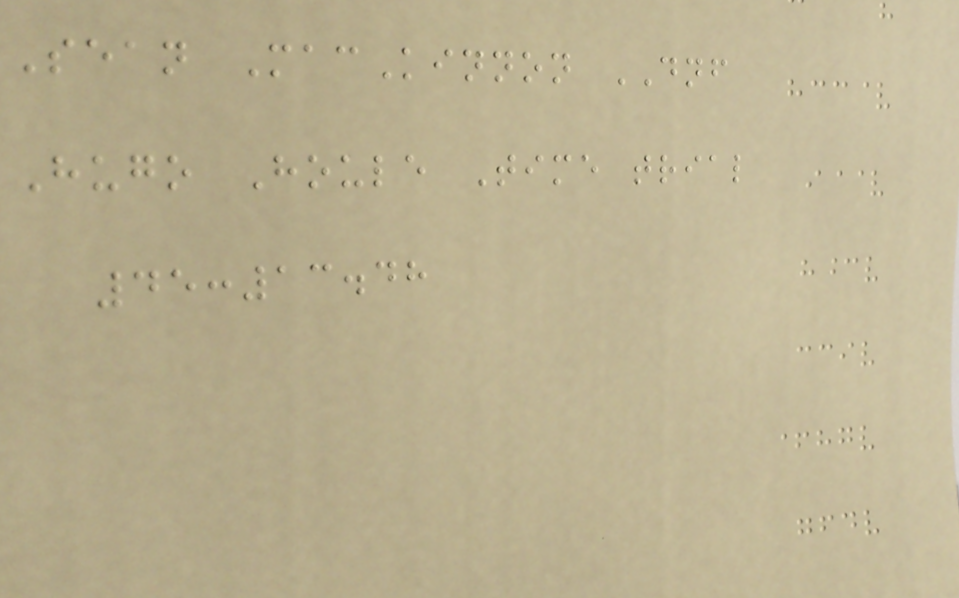Sean MacKinnon DNF
Hugo Houle Time trial
45:13.48
